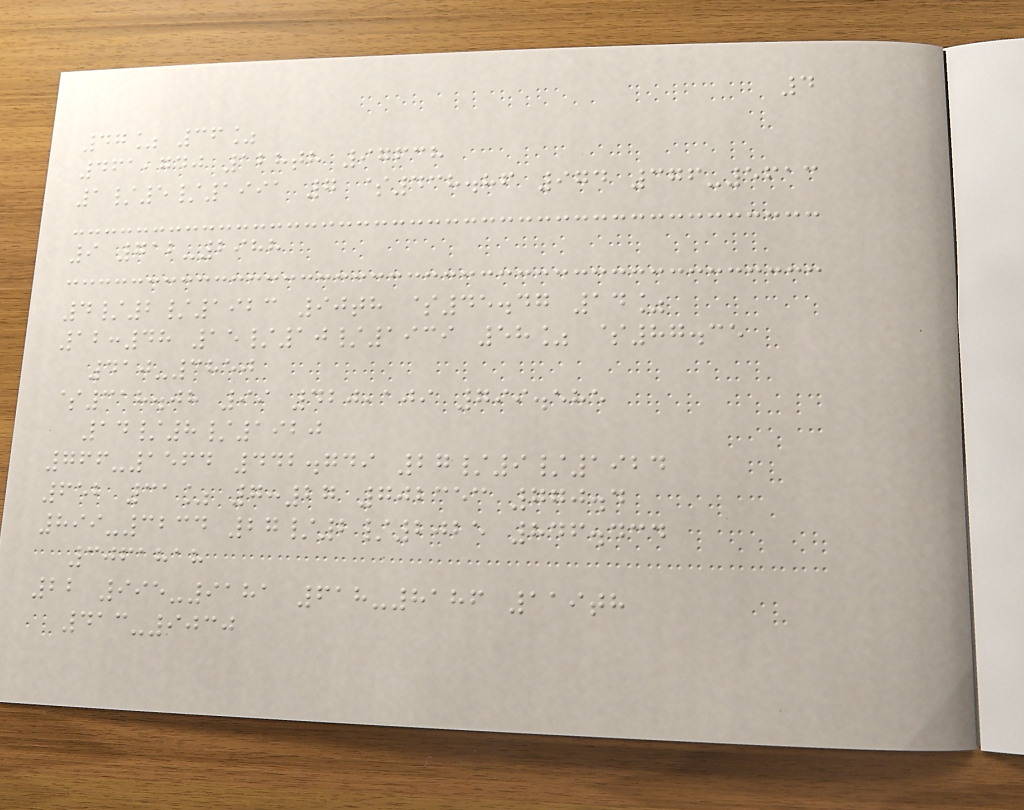4
47% 36%
461,740 128th 97638
1/5/1991 7 $438.86 974 376-5613
9 712-2988
4/2/1923 90th $45.47 14%
12:48 15/10/1939 58% $87.35
410-3850
$318.08 99 420,109 799.585
14/8/1920
766-1564 442.749 27/9/1924
652 31% 7:27 702353 770.4
899-3234 27/2/2025 846.434
3061818
22 995-9181 618-8186 119th
413-9030
